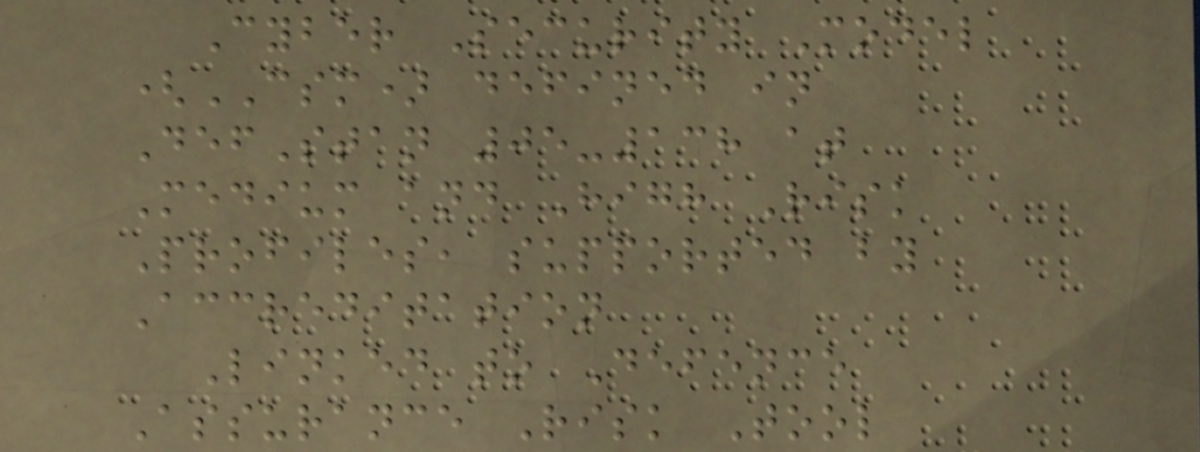Cyber Security Model
(CSM) defined in
DefStan 05-138 at
Medium and High Risk
Profiles, supported by
Accreditation
Linked to Defence
Assurance Risk Tool
